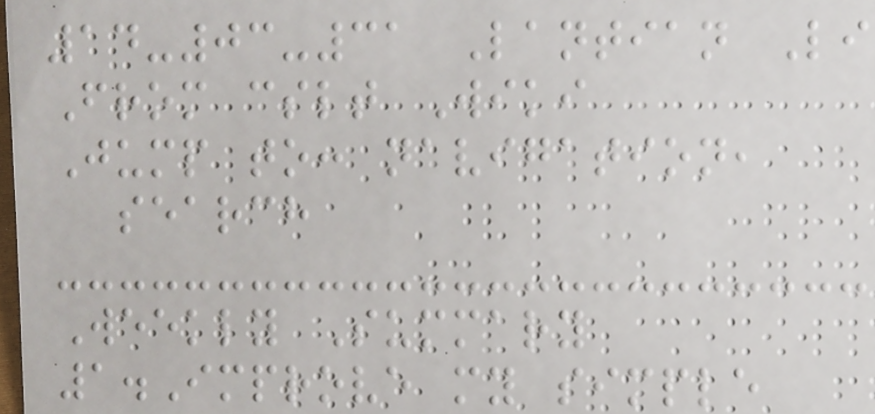14-03-31 Lantian Li
From cslt Wiki
Jump to: navigation,
search
Weekly Summary
1.Improve my simple
